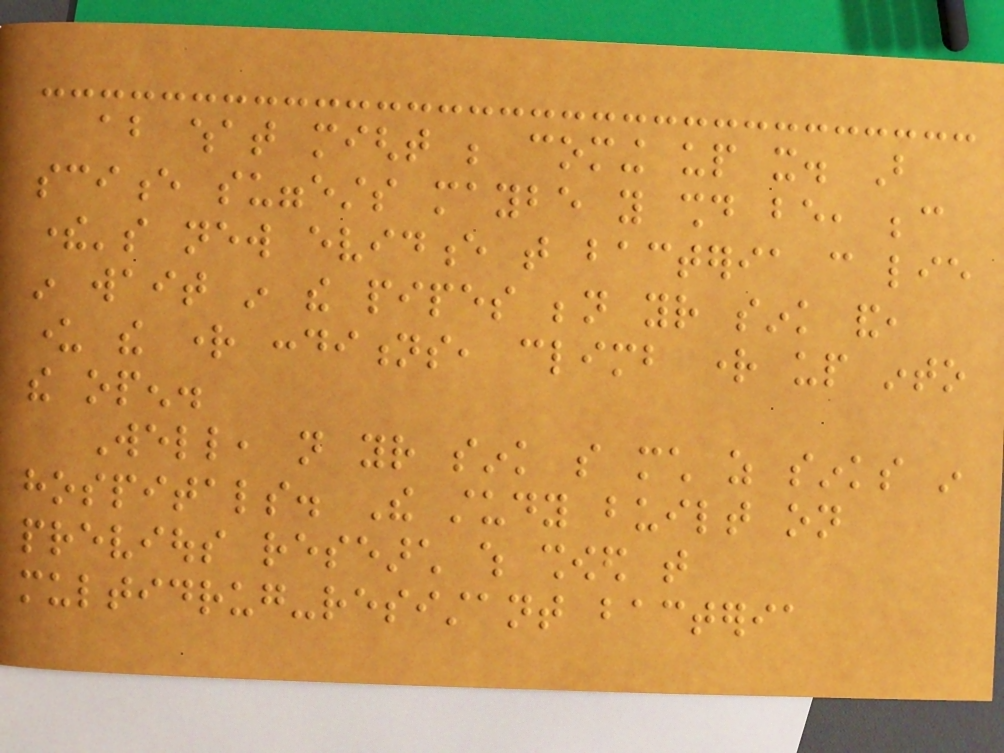about what might be coming up it. But
science suggests maybe you should be, because
there's new evidence that bacteria can lie
in wait in the pipes beneath your sink and,
under the right conditions, climb right up into
the open.
Well, not your sink so much as sinks in
hospitals. The study built on
previous research which showed that
multidrug-resistant bacteria
